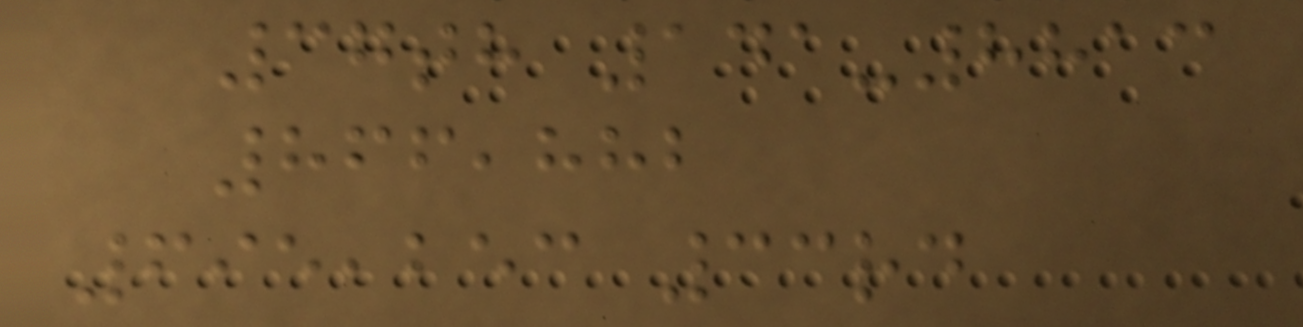37th 141-8813
866,882
695,253 33rd
